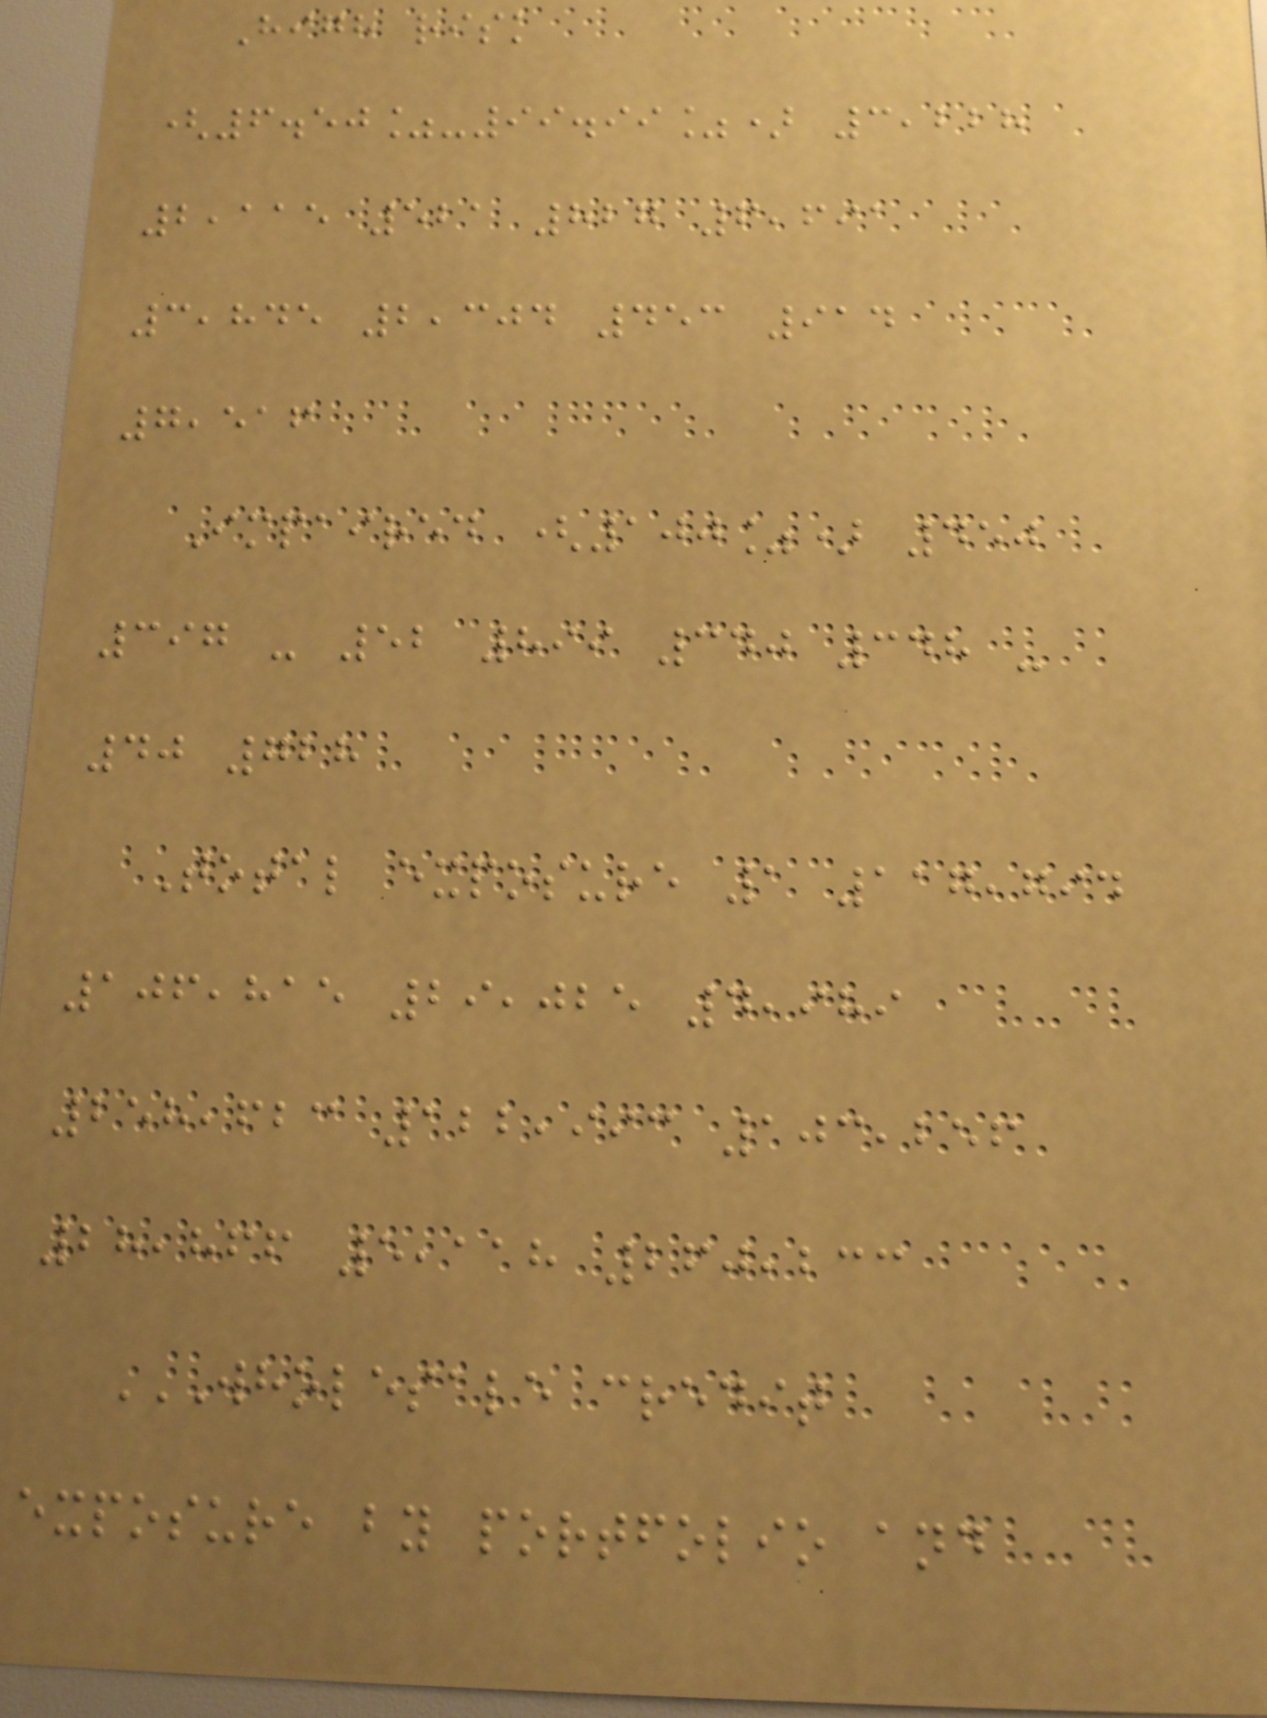High risk
(6.50%-99.99%) 3,228
2,115 521 827 6,691
3,845 2,304 453 914
7,516
Impaired (100%) 450
397 - 52 899 340 348 -
40 728
Total exposure 1 117,794
106,815 29,025 4,989
258,623 122,993 103,256
28,866 5,118 260,233
WHOLESALE CREDIT
EXPOSURE BY PORTFOLIO AND
